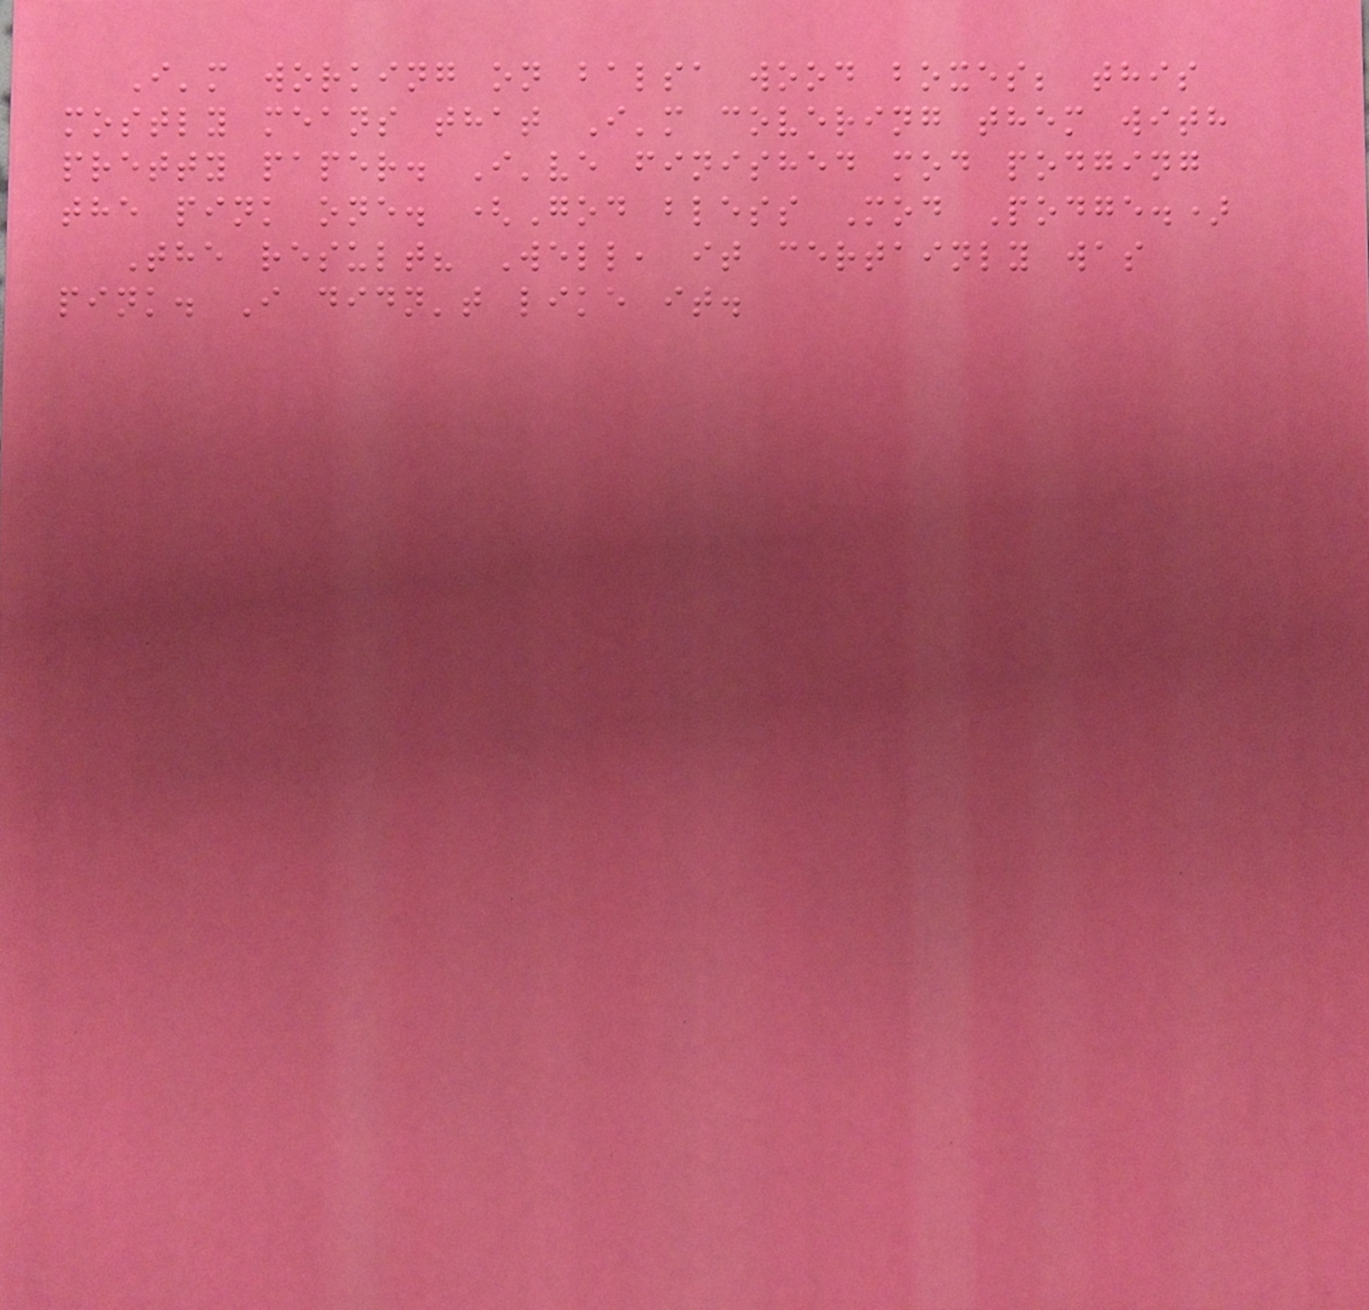I'm working on balsa wood boxes; this
mostly means that I'm covering them with
pretty paper. I've finished mod podging
the pink one. (God bless Mod Podge.)
The result? Well, it certainly was
pink. I didn't like it.
